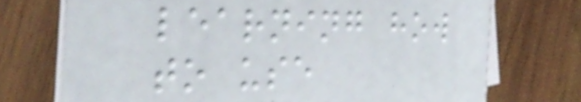learning how
to use
